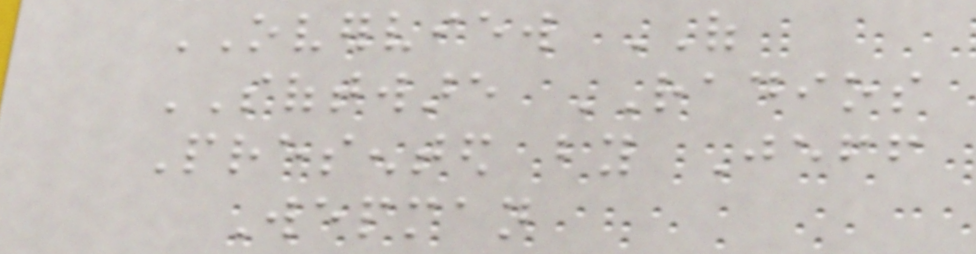OVERVIEW OF
SOFTWARE RADIOS
Presented by Jeff
Wepman
